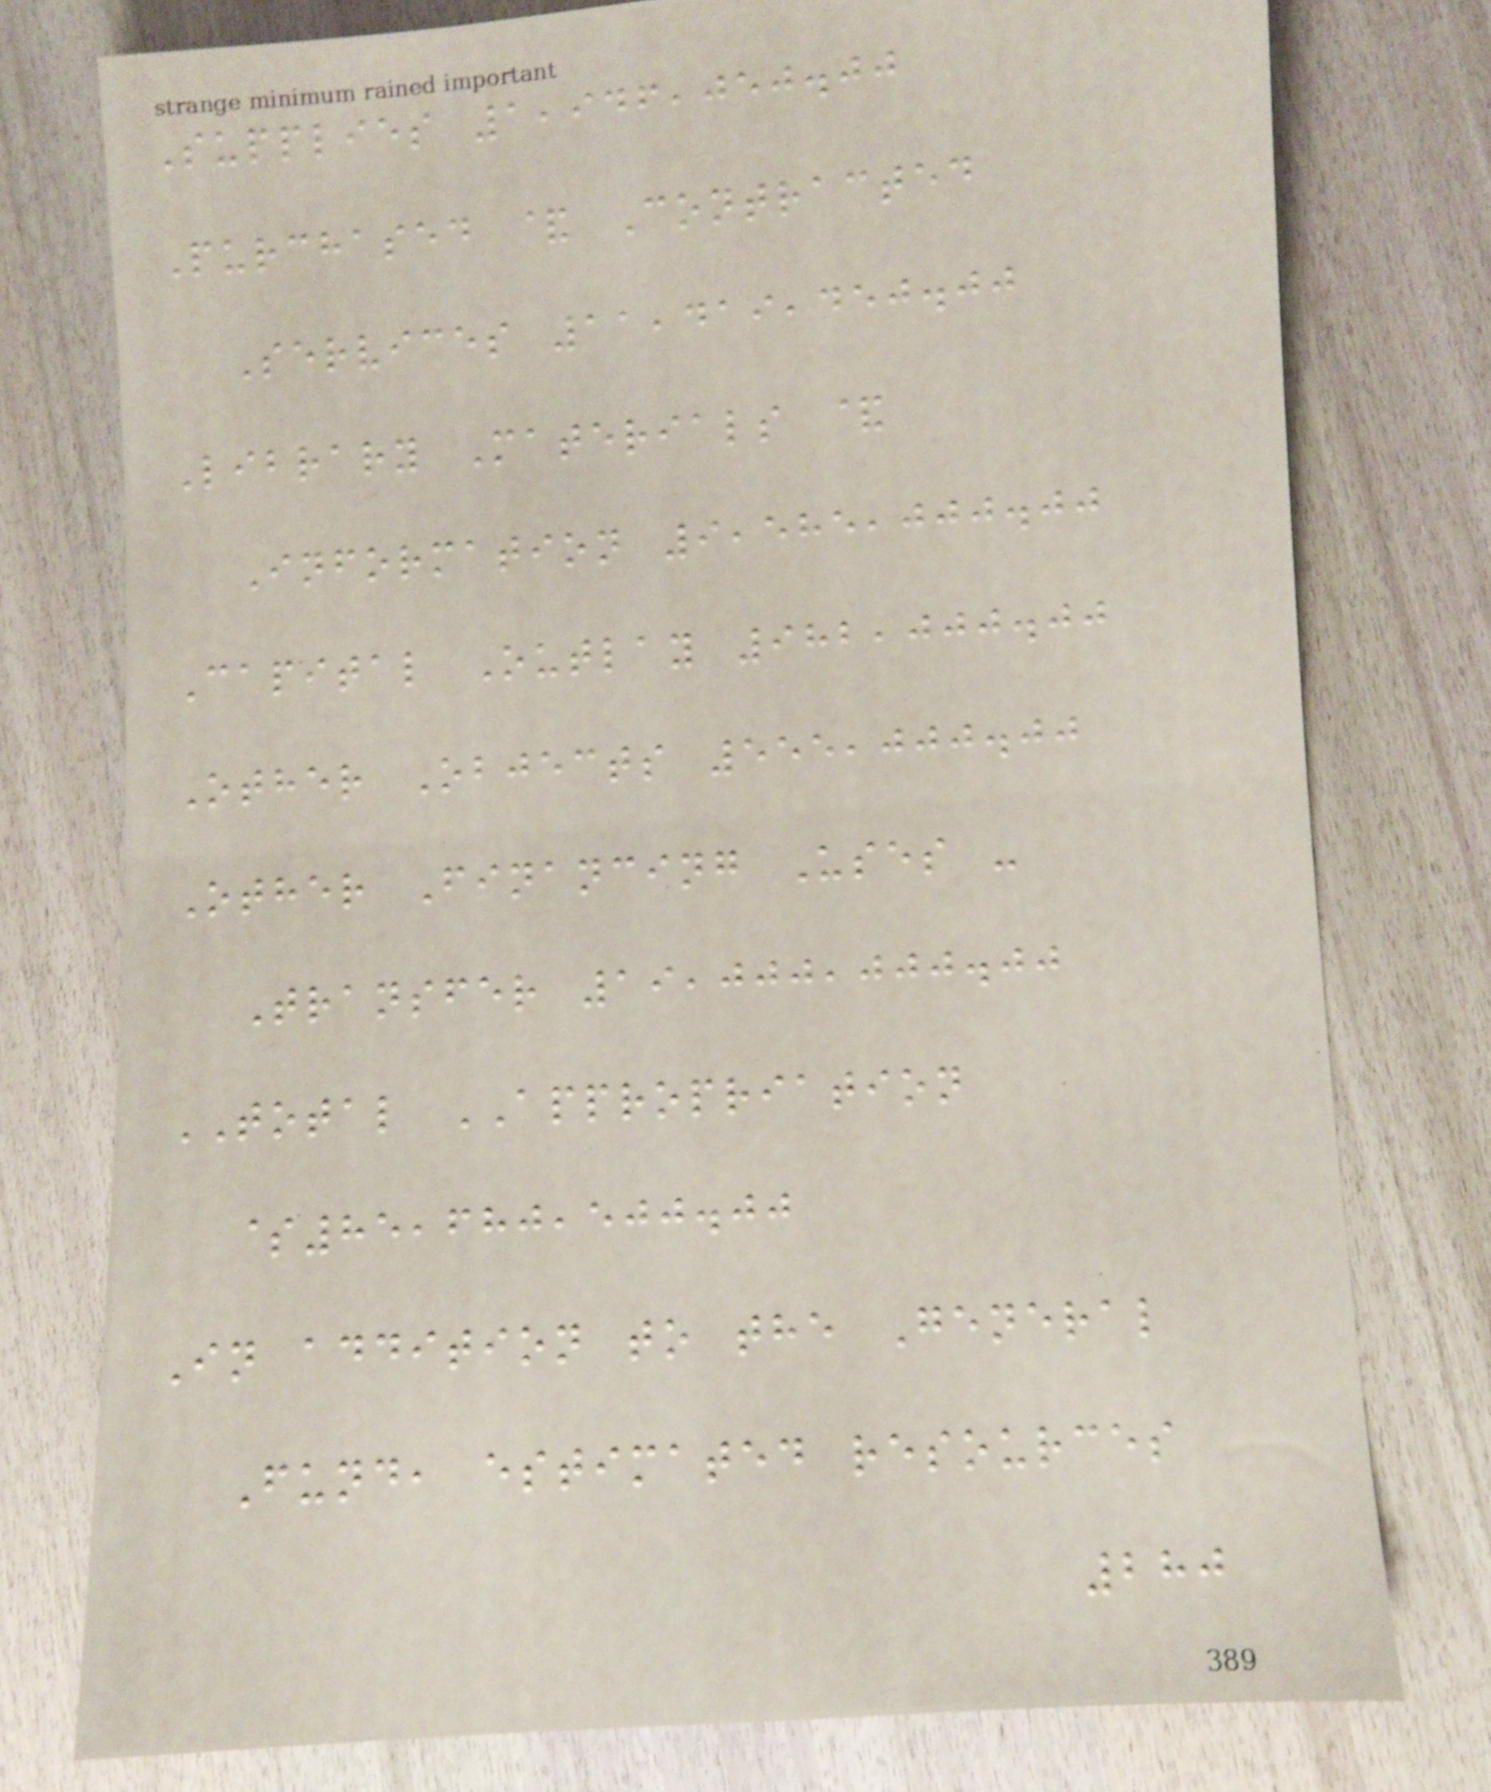Supplies 1,946,050.00
Purchased & Contracted
Services 11,419,450.00
Library Materials &
Information 9,585,000.00
Capital Outlay 982,000.00
Other Objects 555,000.00
Other Financing Uses -
Transfer 19,000,000.00
TOTAL APPROPRIATION
$85,680,500.00
In addition to the General
Fund, estimated resources
280
